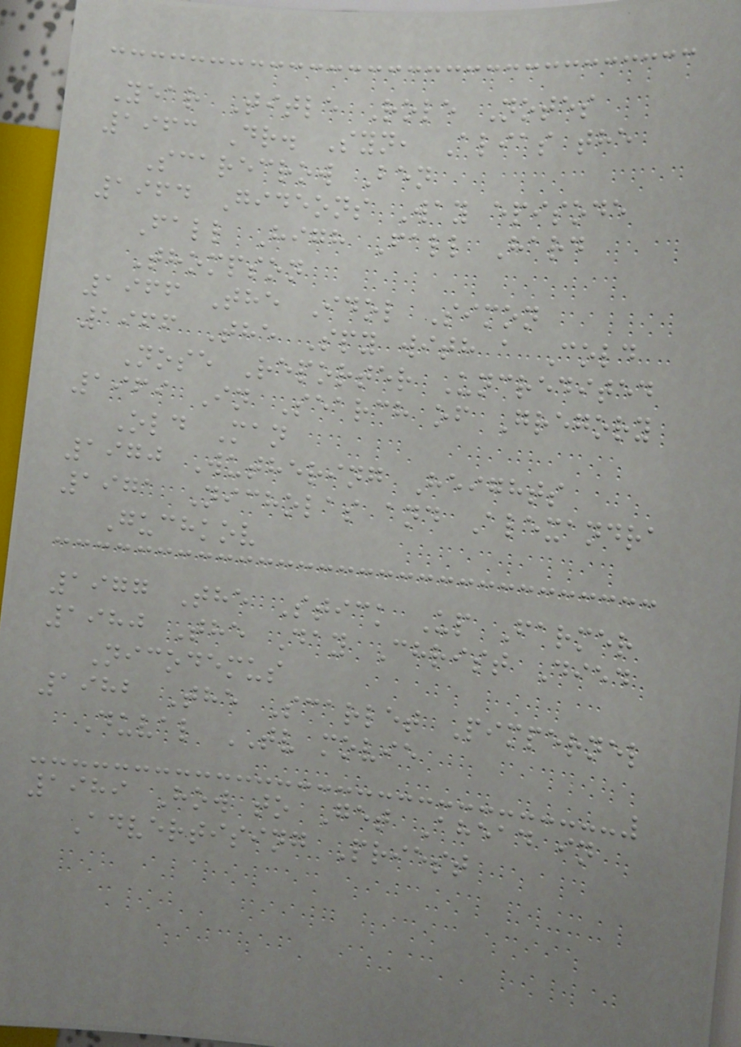Year Title Role Notes
1963 Dr. Syn, Alias the
Scarecrow Ben
1964 Gideons Way episode
Fall High Fall Hard
Thompson
1966 The Idol Simon
1966 The Spy with a Cold
Nose Reporter Uncredited
1969 In Search of Gregory
Old Man
1970 Wuthering Heights
1971 Nicholas and Alexandra
Guchkov
1977 The Stick Up Farmer
1980 The Day Christ Died
Nicodemus
1982 The Scarlet Pimpernel
Duval TV movie
1989 How to Get Ahead in
Advertising Priest
